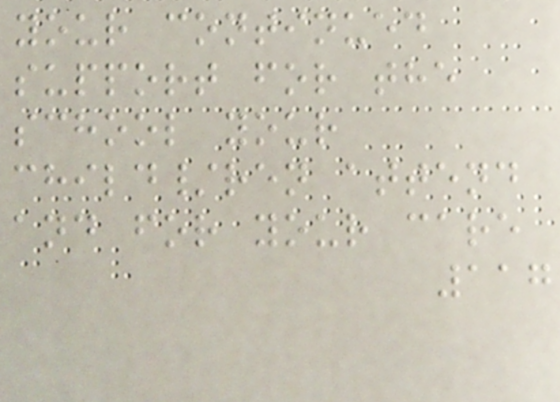your continued
support for the
school your
child/ren attend
and for your care
117
